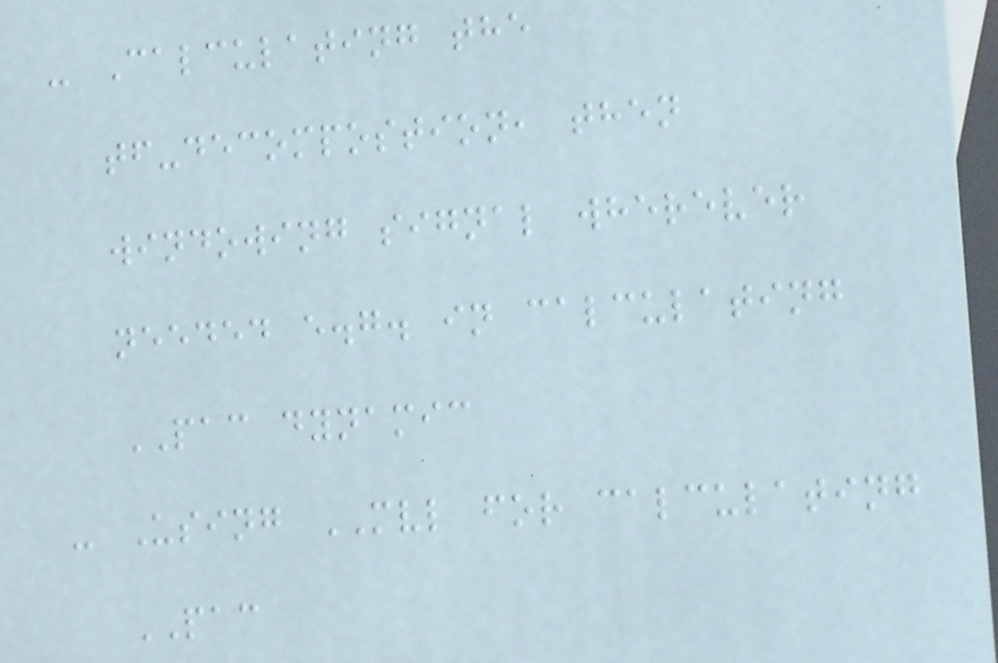- Calculating the
tf-decompostion, then
windowing signal wherever
needed e.g. in calculating
PAC dynamic
- Using MVL for calculating
PAC
